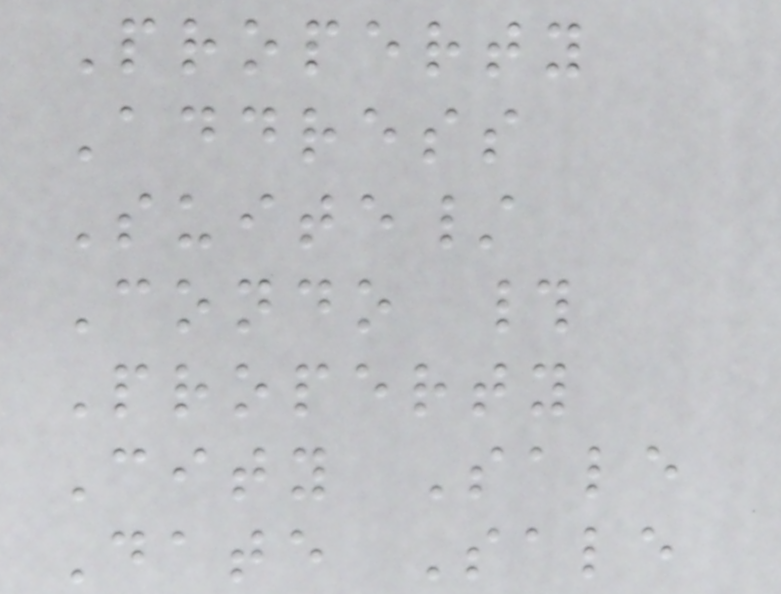Property
Address
Suite/
Condo #
Property
City Sale
Date Sale
